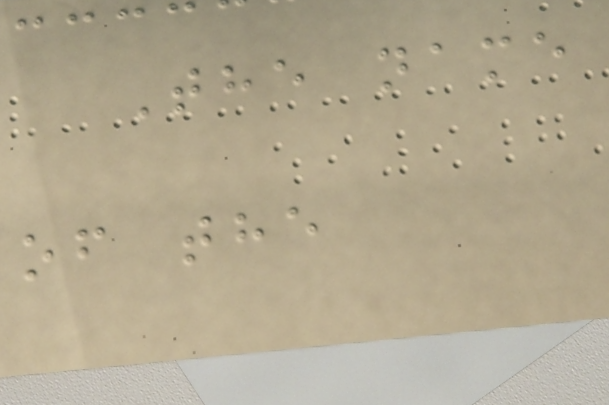The name
of the
